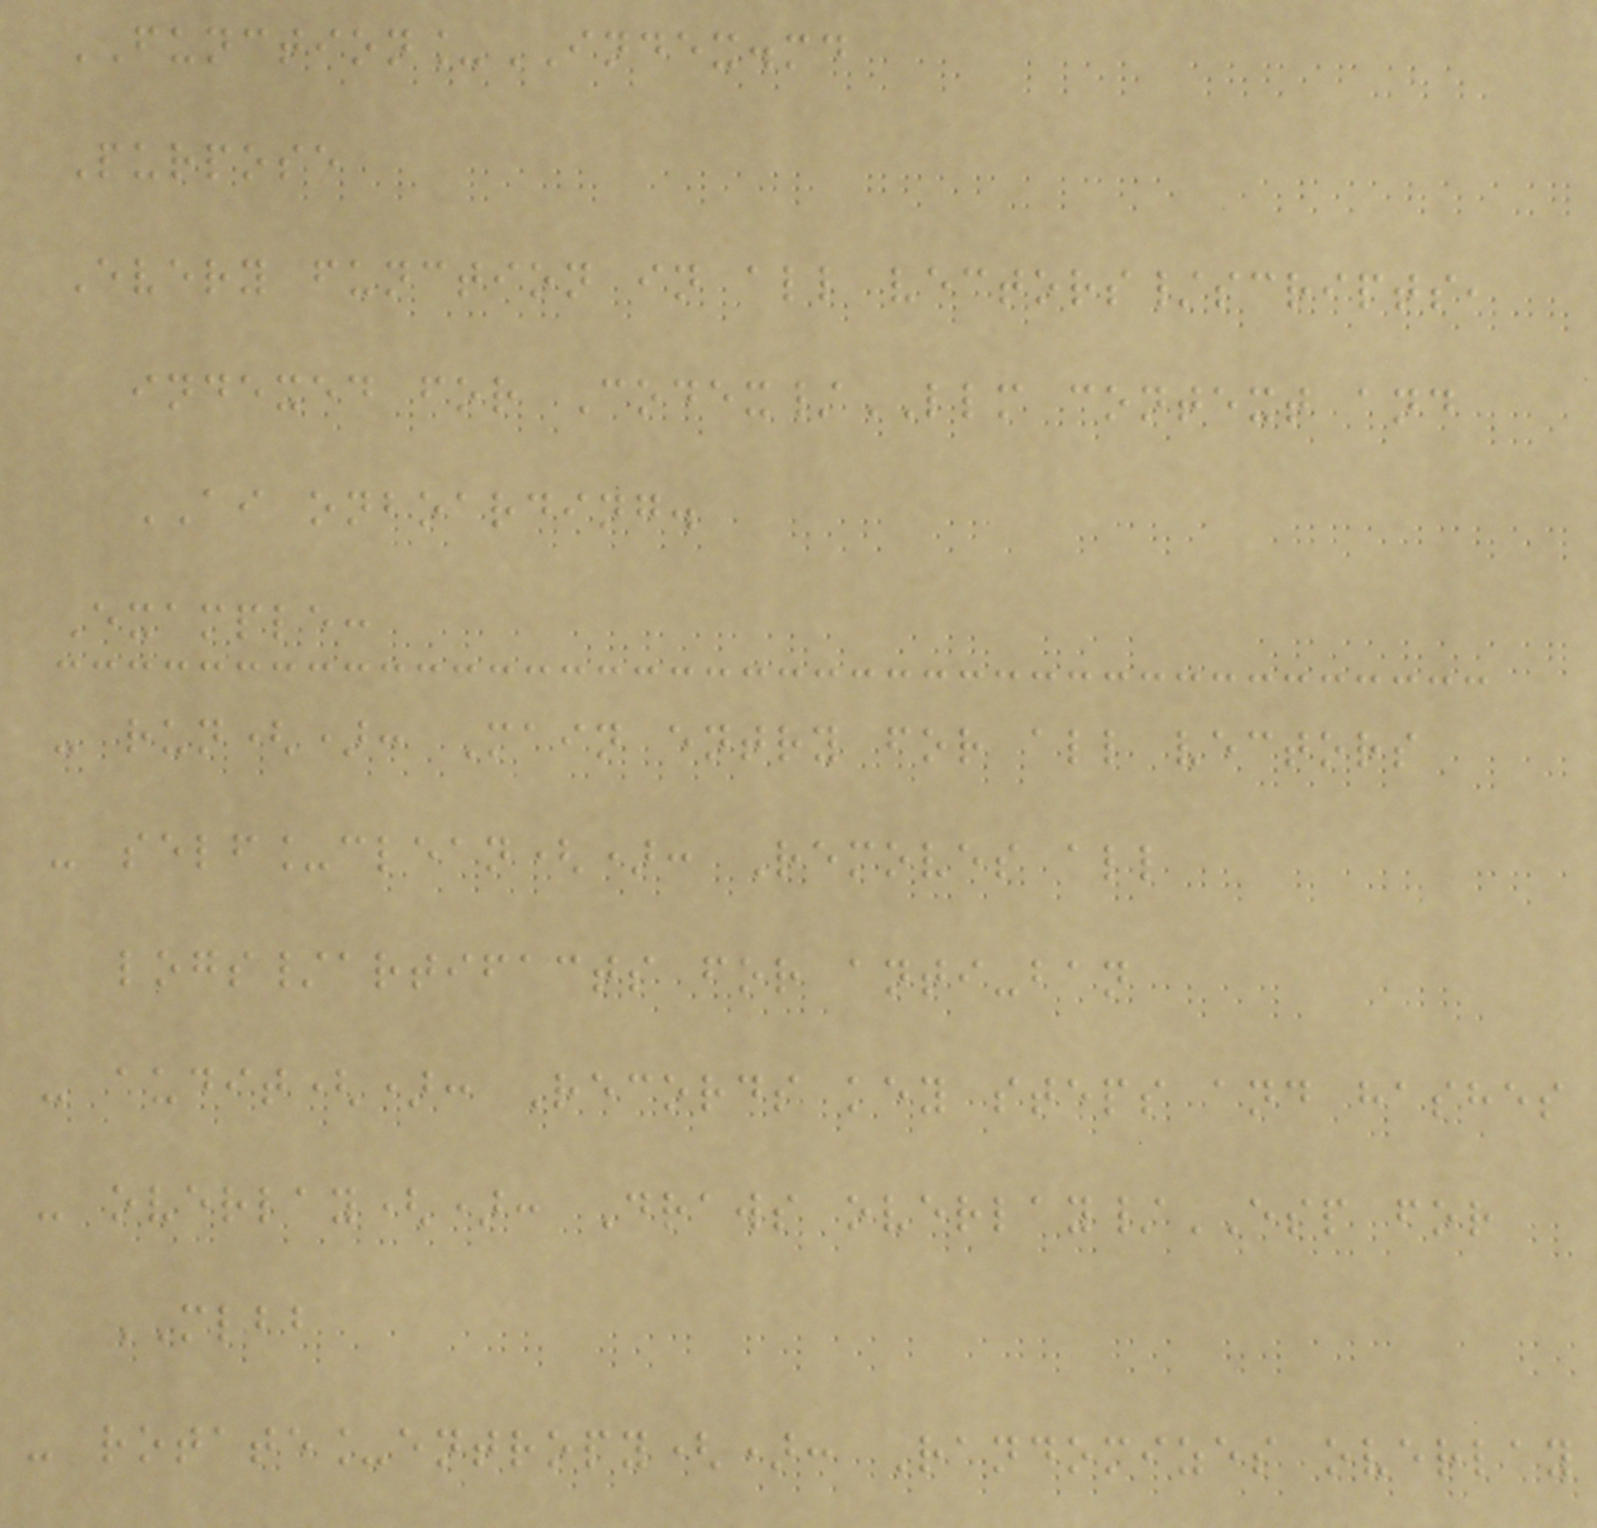FUNCTION_INDEX.md
Purpose
Every function in all vectors/scripts,
indexed for Codex/LLM context and
AI onboarding.
Example:
- run(): Main entry for all vectors
- self_clean(): Removes all
logs/artifacts for anti-ban
- audit(): Records key steps and hashes
- overlay(): Draws overlay/ESP for
MLBB
- rotate_entropy(): Randomizes overlay
